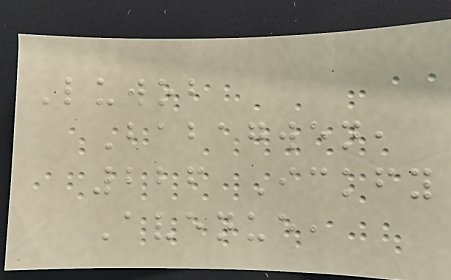Luwob
Babagwen,
226 Ickfy
Avenue,
